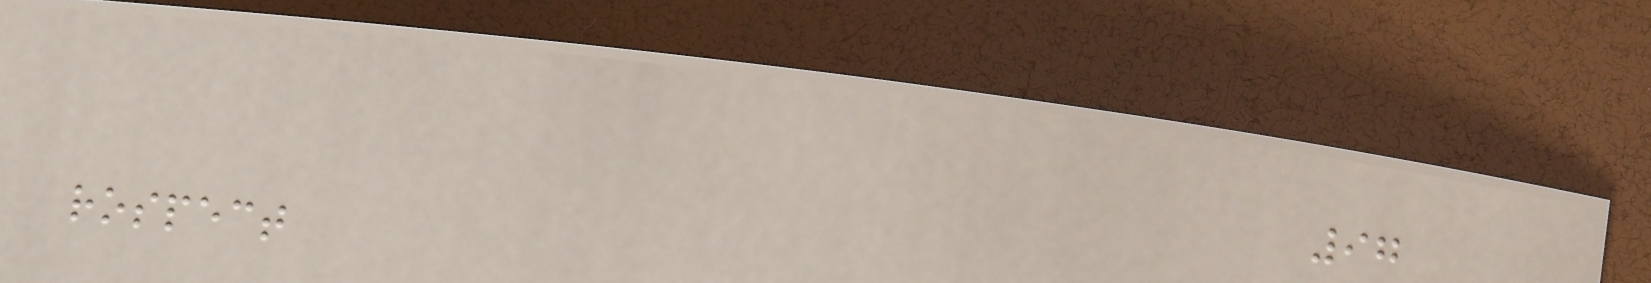97
rospect
